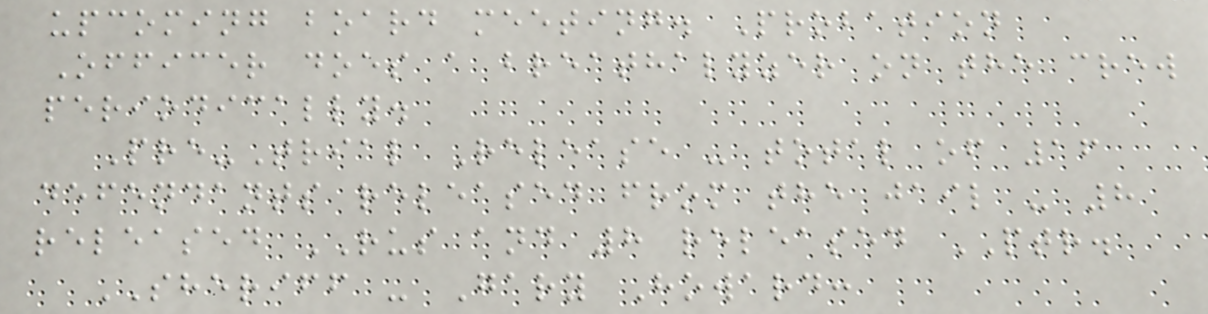upcoming board meeting. Probation
Officer does a breathalyzer on the crew
periodically.
Pre-Trial Release - total of 16
defendants released from the jail - 8
released RUS and 8 released PTR.
SHERIFF - Gary Howard:
